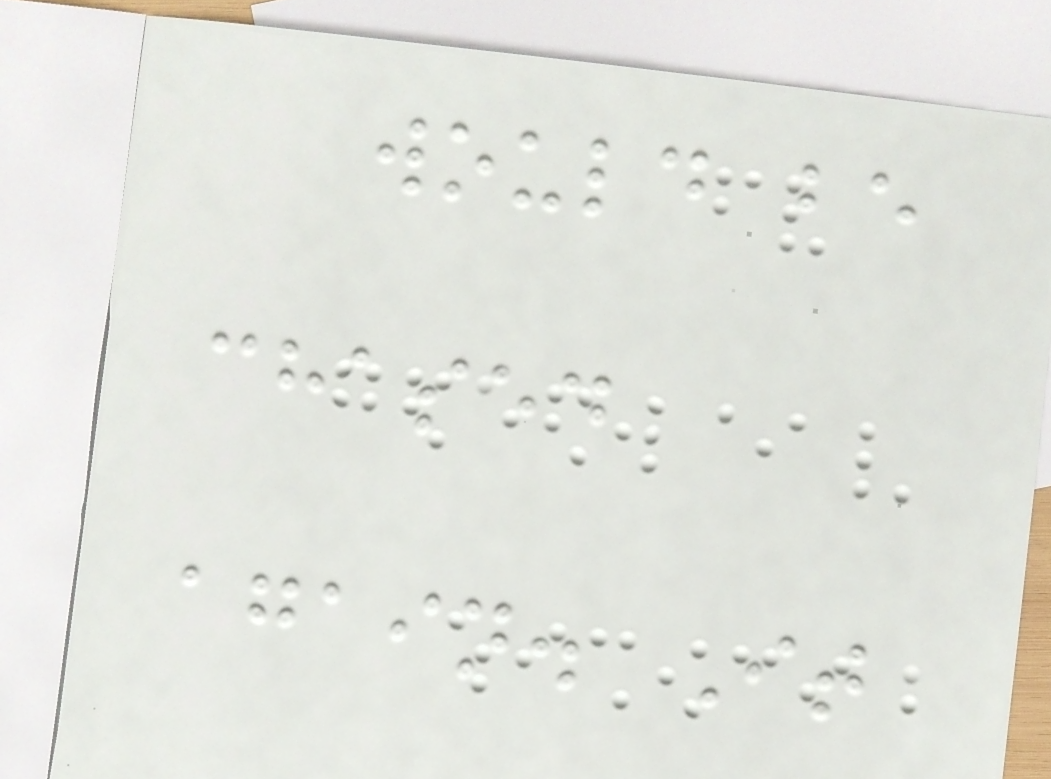would be
chased
again. It
